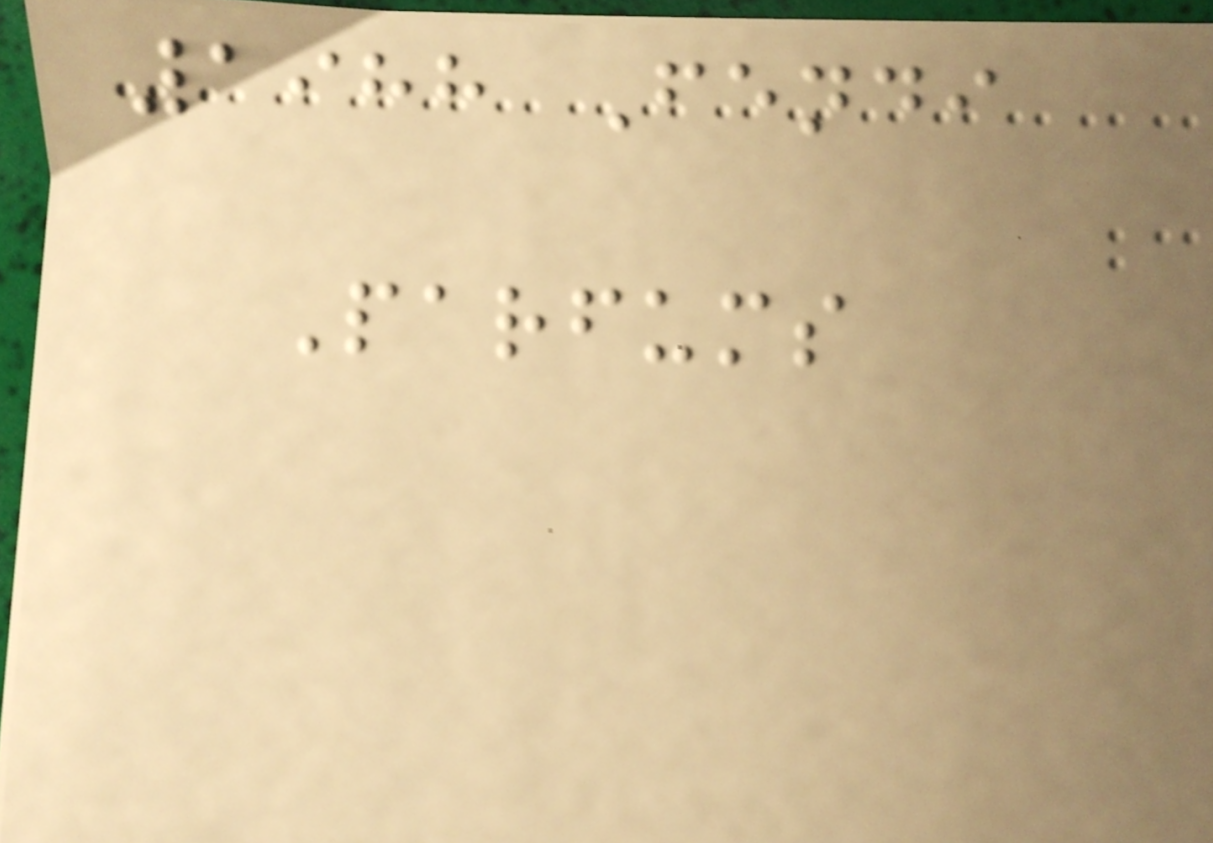1988 Fendi
Parfums
